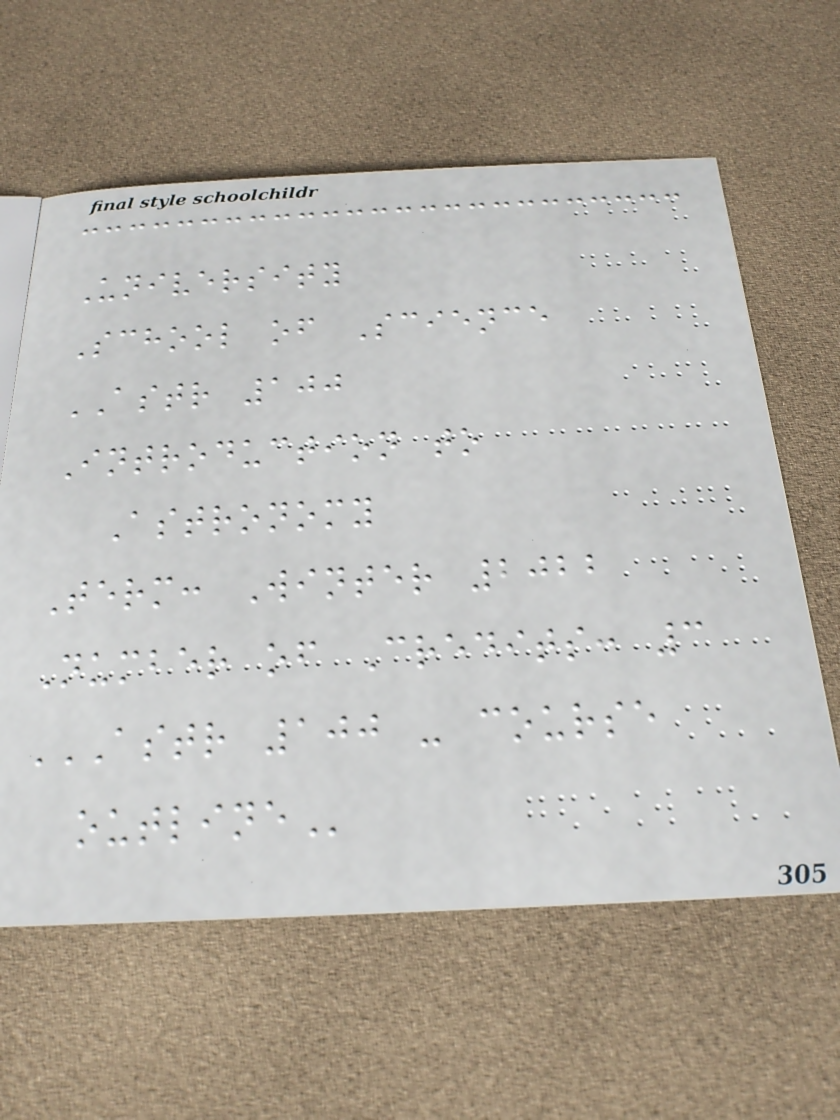University
School of Science
ASTR 100
Introduction to
Astronomy
Term: Winter 2022
Number of Credits: 3
ASTR 100 - COURSE
OUTLINE
